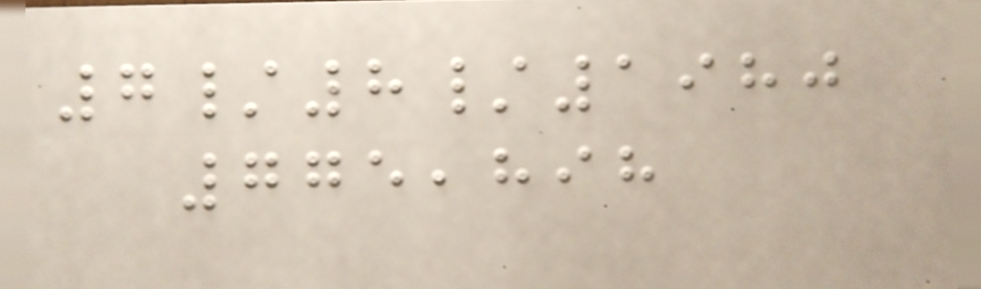7/8/1980
775,898
